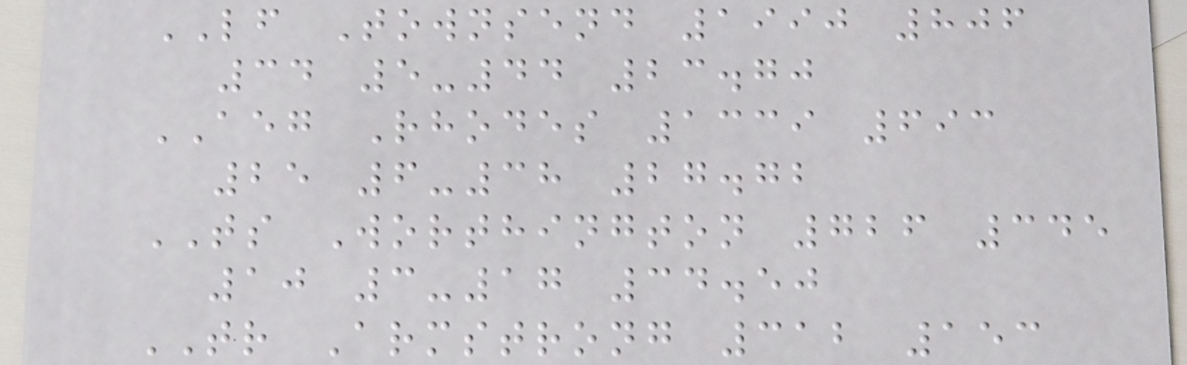LF Townsend 1990 806
34 5-44 23.70
AEG Rhodes 1339 693
25 6-38 27.72
TS Worthington 726 345
10 3-17 34.50
TR Armstrong 312 153
